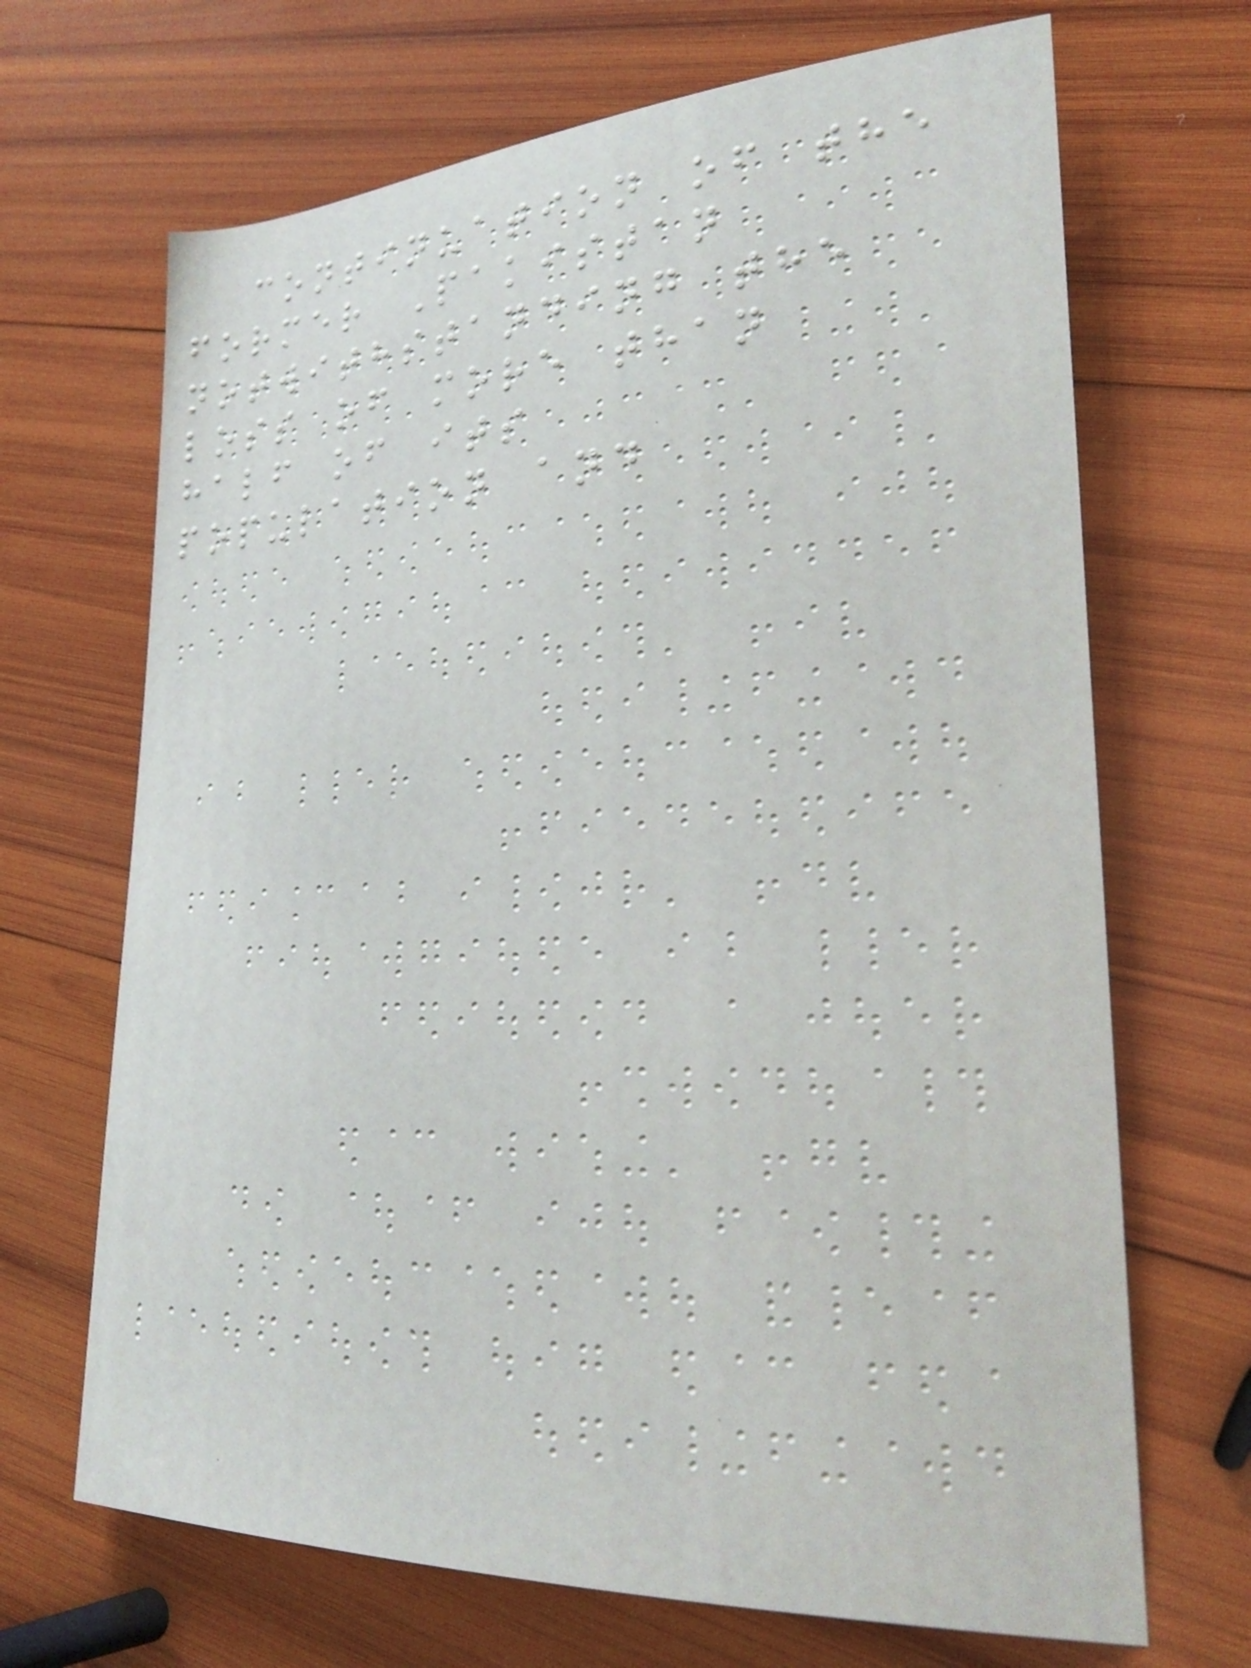continuation of the
former Pakistan
notwithstanding the
loss of more than
half of its
population and
